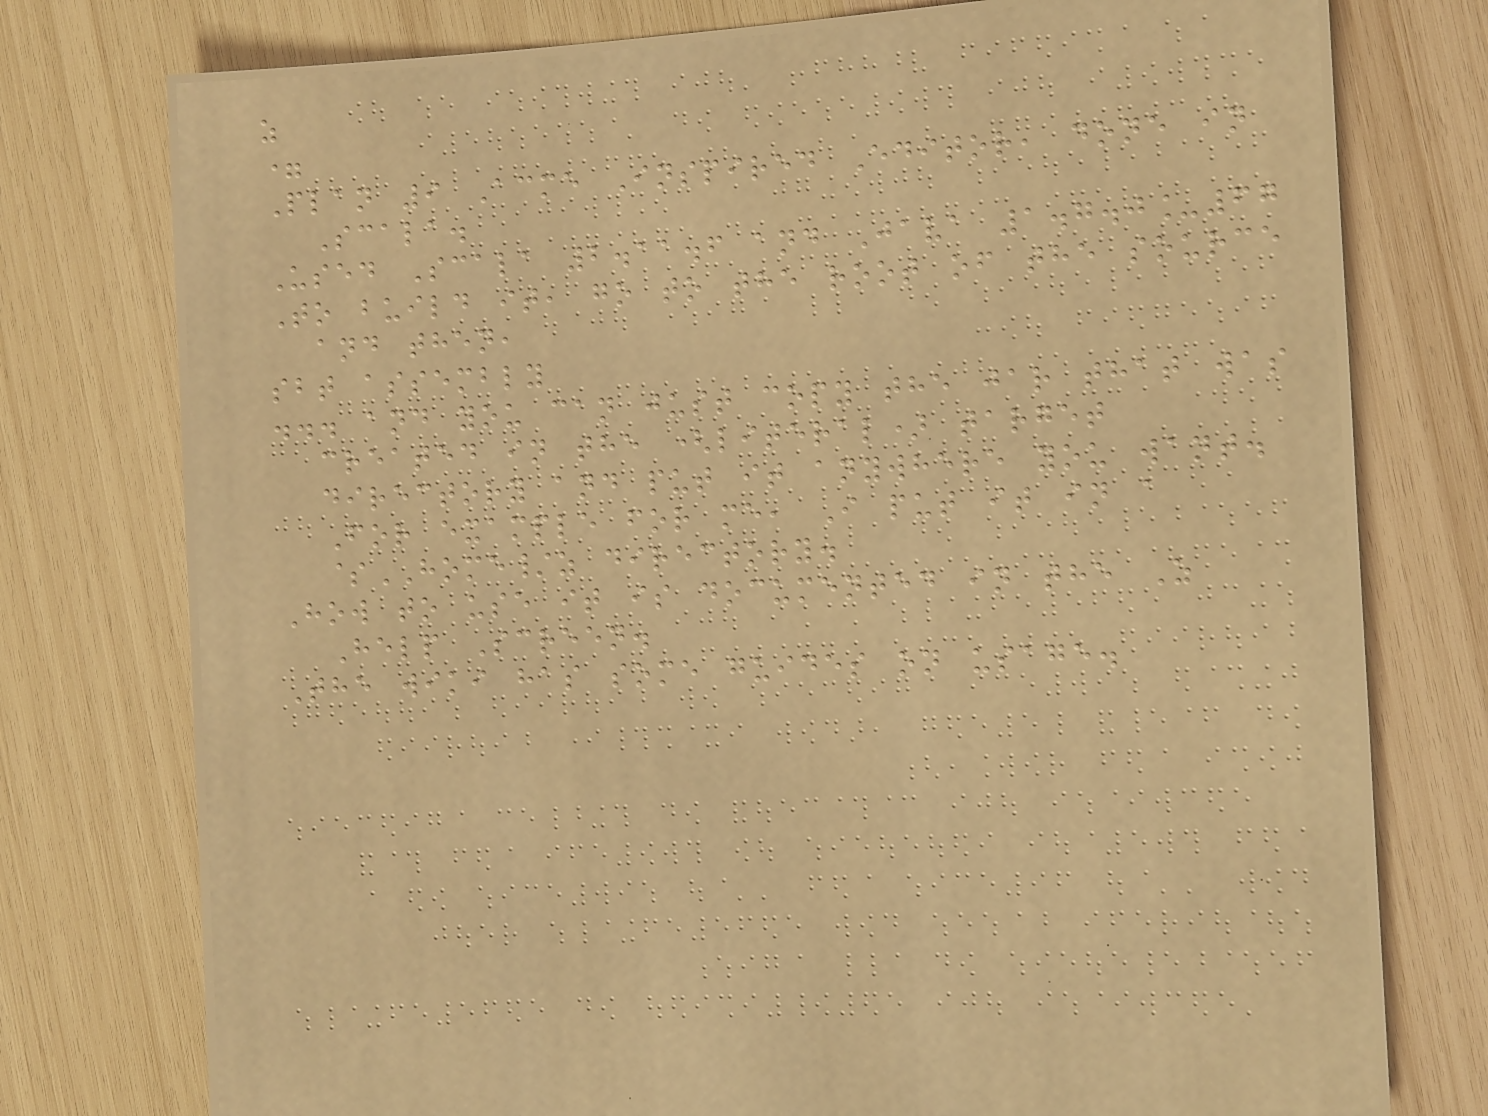z
=
Plan 9 Acme Inspired Editor, done in
Scala.
Used Scala 2.11.6 and Java 1.7.0_67
To build it, go to the root of the source
and then,
sbt assembly
... and you can just copy the jar that was
created in the (literal) target
directory and put it anywhere you want.
For example for me, I put it in a
$HOME/z directory.
How to use it is documented in the Z
Help Screen.
The wiki has some guides on usage.
